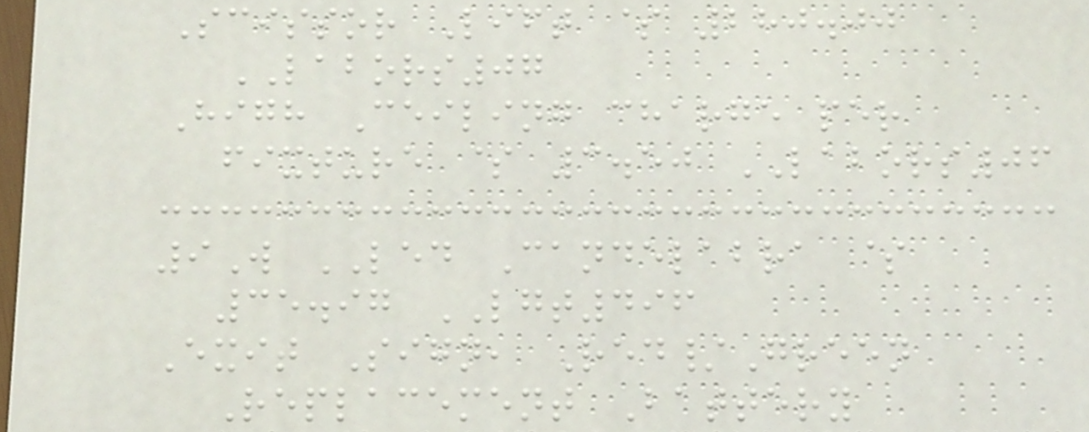Scissor Lift $ 280.00
LABORS07
High Ceiling charge per
fixture $ 3.50 LABORS06
9W LED Candelabra $
35.97 LGT496
Exit Sign, Red/Green
Replacement Battery
